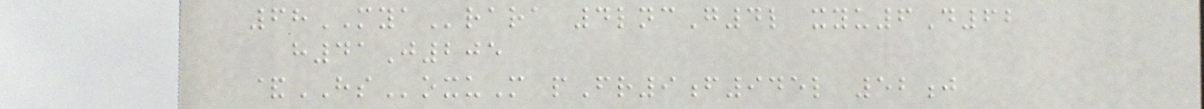68MYArara 4lncG4l xyu6D62
h41J205
&HSoxuM pFr9f945l 52j
